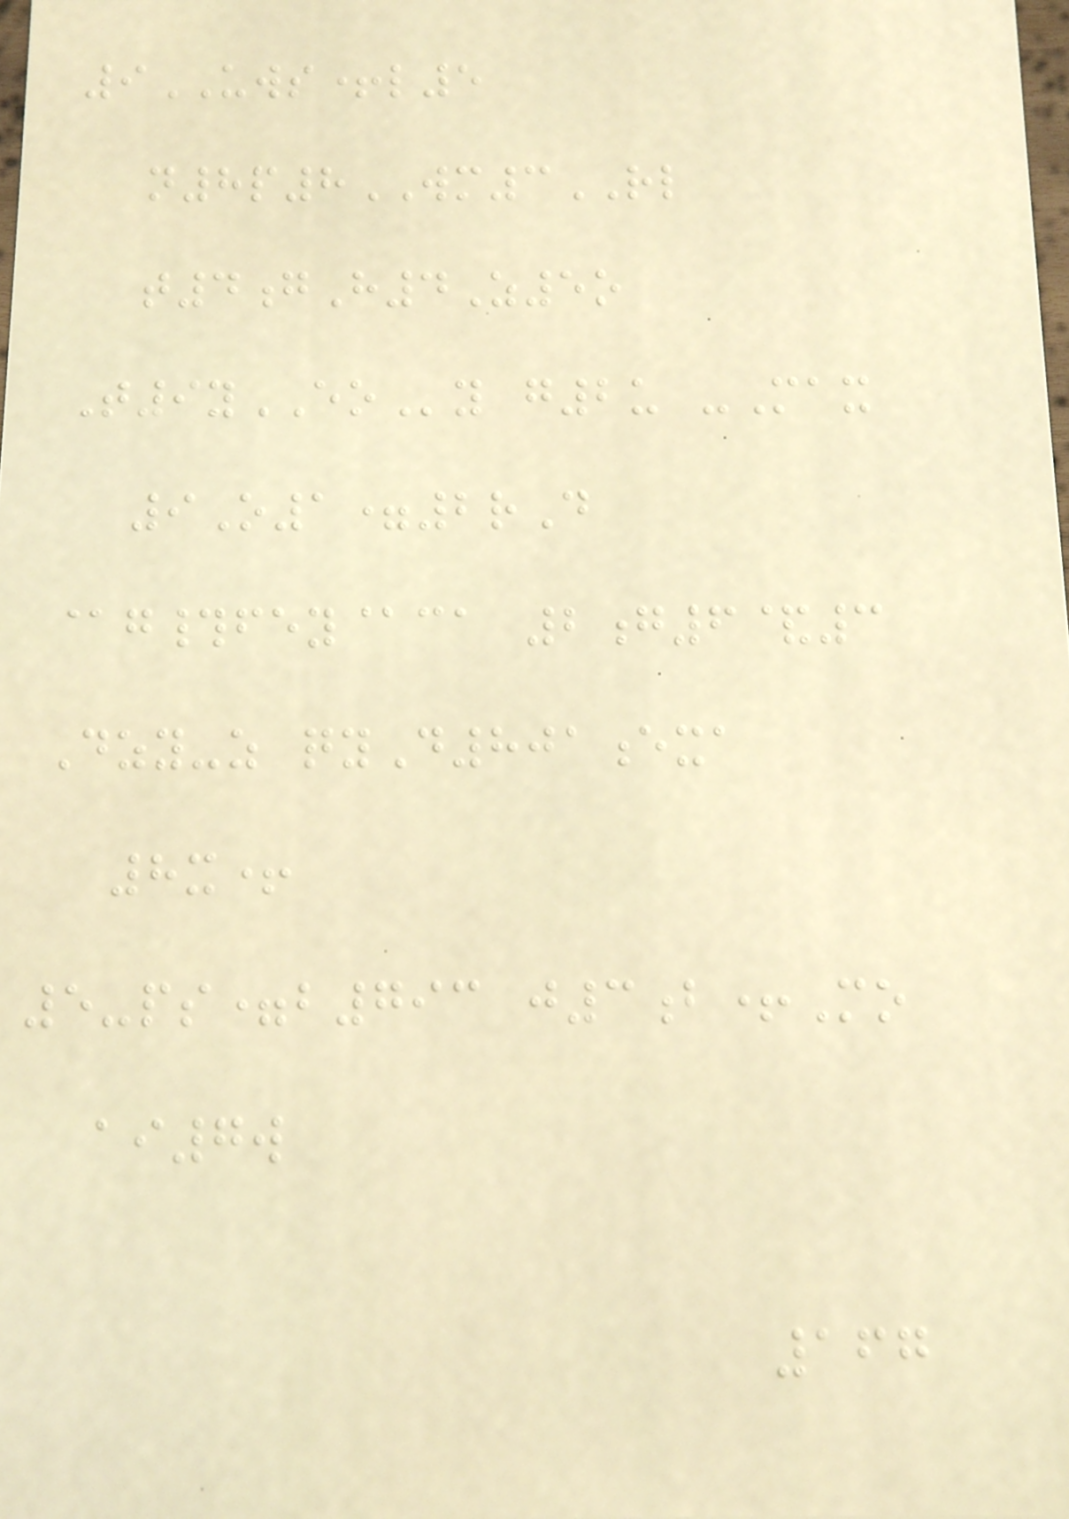9UWS+l5
n8p8WM3RL
t4gH4Z5o
T9yEOy g2u -Max
9O1=2rD
@g#fey@ca 2g6&3
Dzy-z qyD801exa
8x+
5-ps=b793 j3b+Mo
ai7w
167
